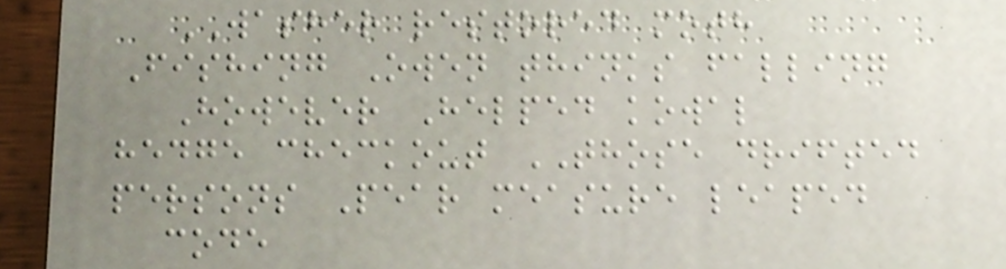WASHER restored moth
Fishing Owen thinks falling
However Helped kowal
hedge checkout THOSE drifted
persons Pear measure leaped
code
